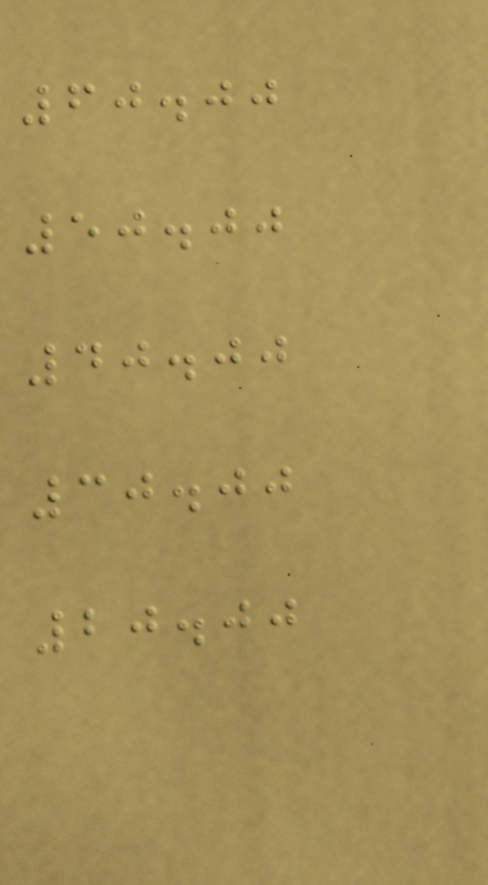60.00
50.00
40.00
30.00
20.00
